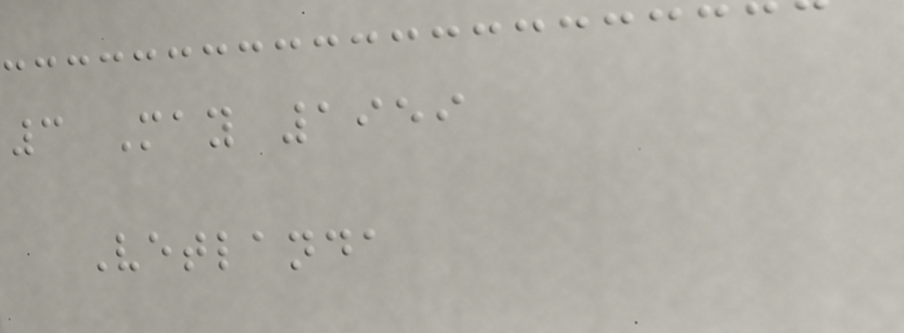3 May 1959
Vetlanda
